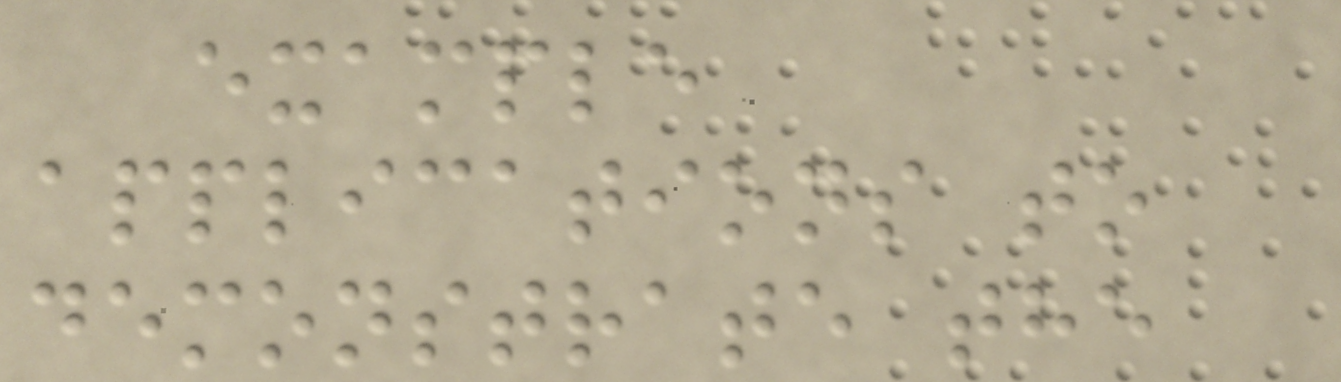example
applications to
demonstrate the
